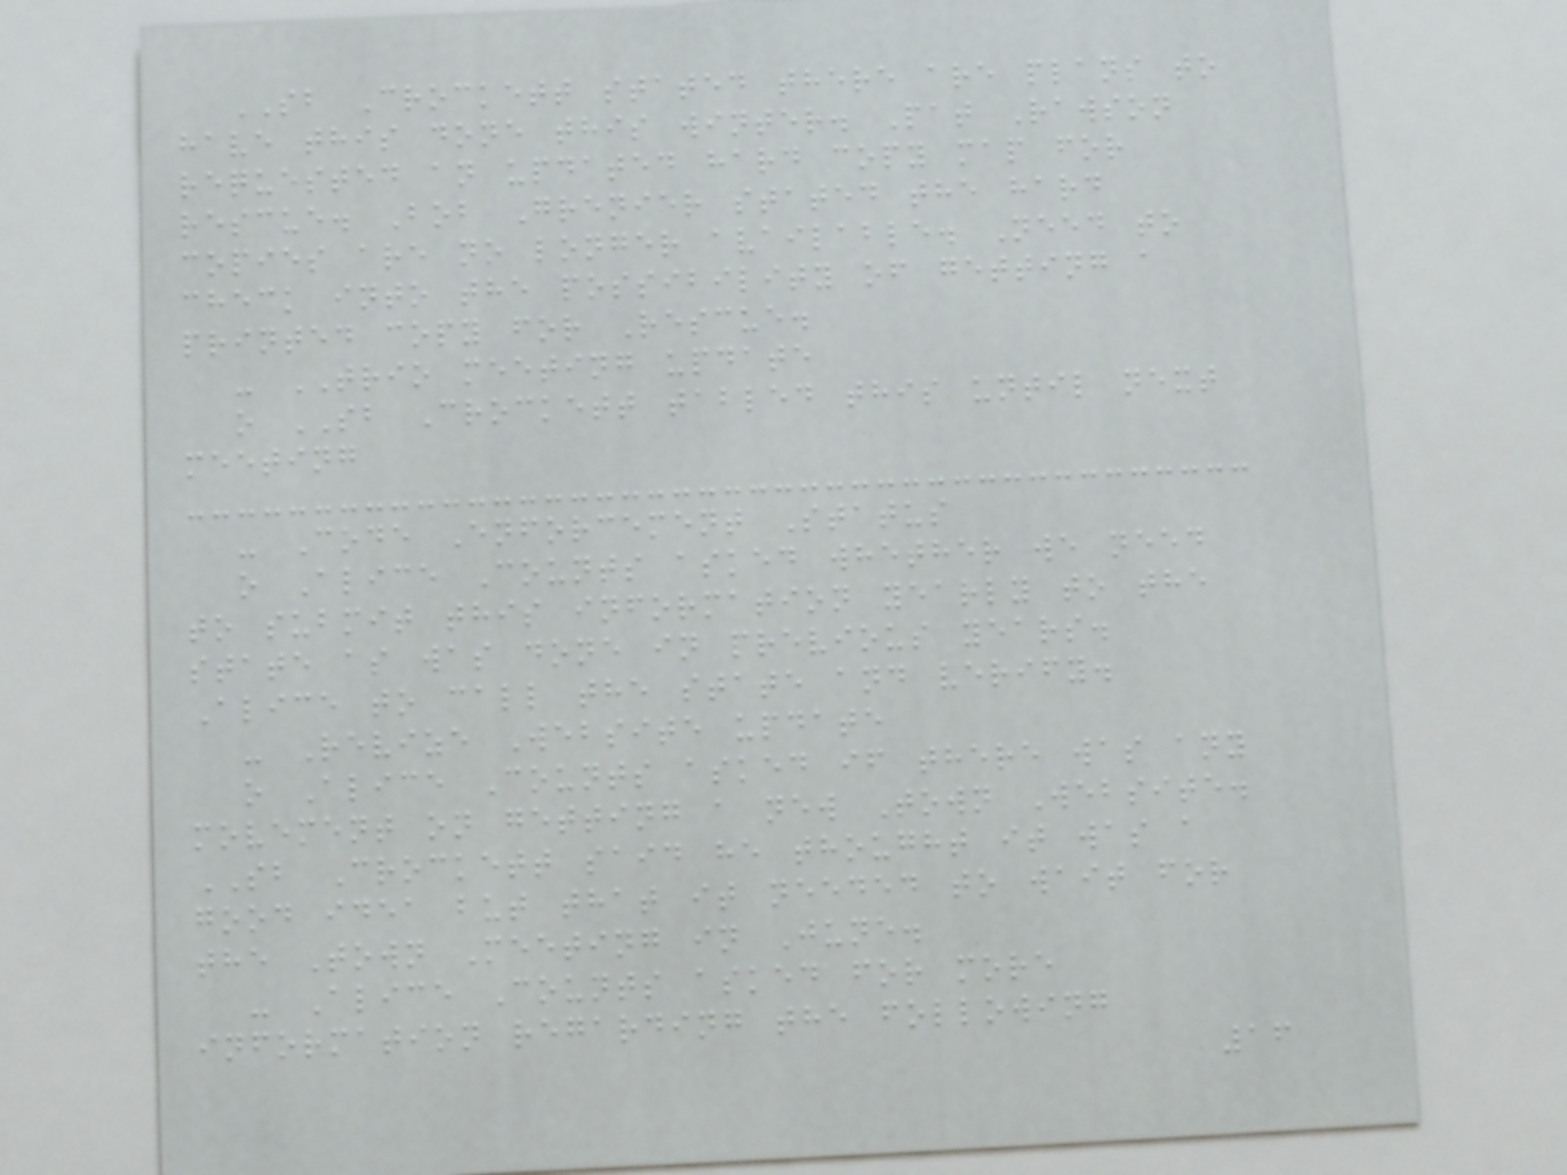SB Crockett stated there are plans to
have this done this winter. Pat Rawson
requested an updated hard copy map for
rescue. Bob Grenier stated the hard
copies are no longer available. Need to
check into the possibility of getting a
printed copy for Rescue.
- TRIO meeting update
o SB Crockett tabled this until next
meeting
- Code Enforcement Status
o Alice Counts asked whether we need
to submit this information yearly to the
state as was done in previous years.
Alice to call the state and verify.
- Revize Website update
o Alice Counts asked if there was any
movement on getting a new Town Website.
SB Crockett said he thought it was a
good idea but that it needed to wait for
the Town Meeting in June.
- Alice Counts asked for more
information regarding the following
16
